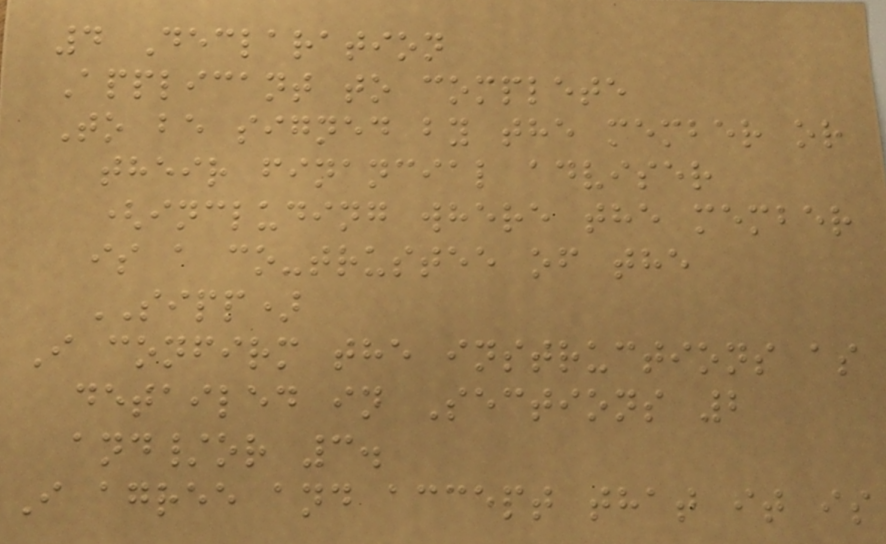4 Declaration
Applicant to complete
To be signed by the member or
their financial adviser
(including where the member
is a co-trustee of the
SIPP)
I confirm the instructions as
detailed in Sections 2
and/or 3.
I agree and accept that it is
